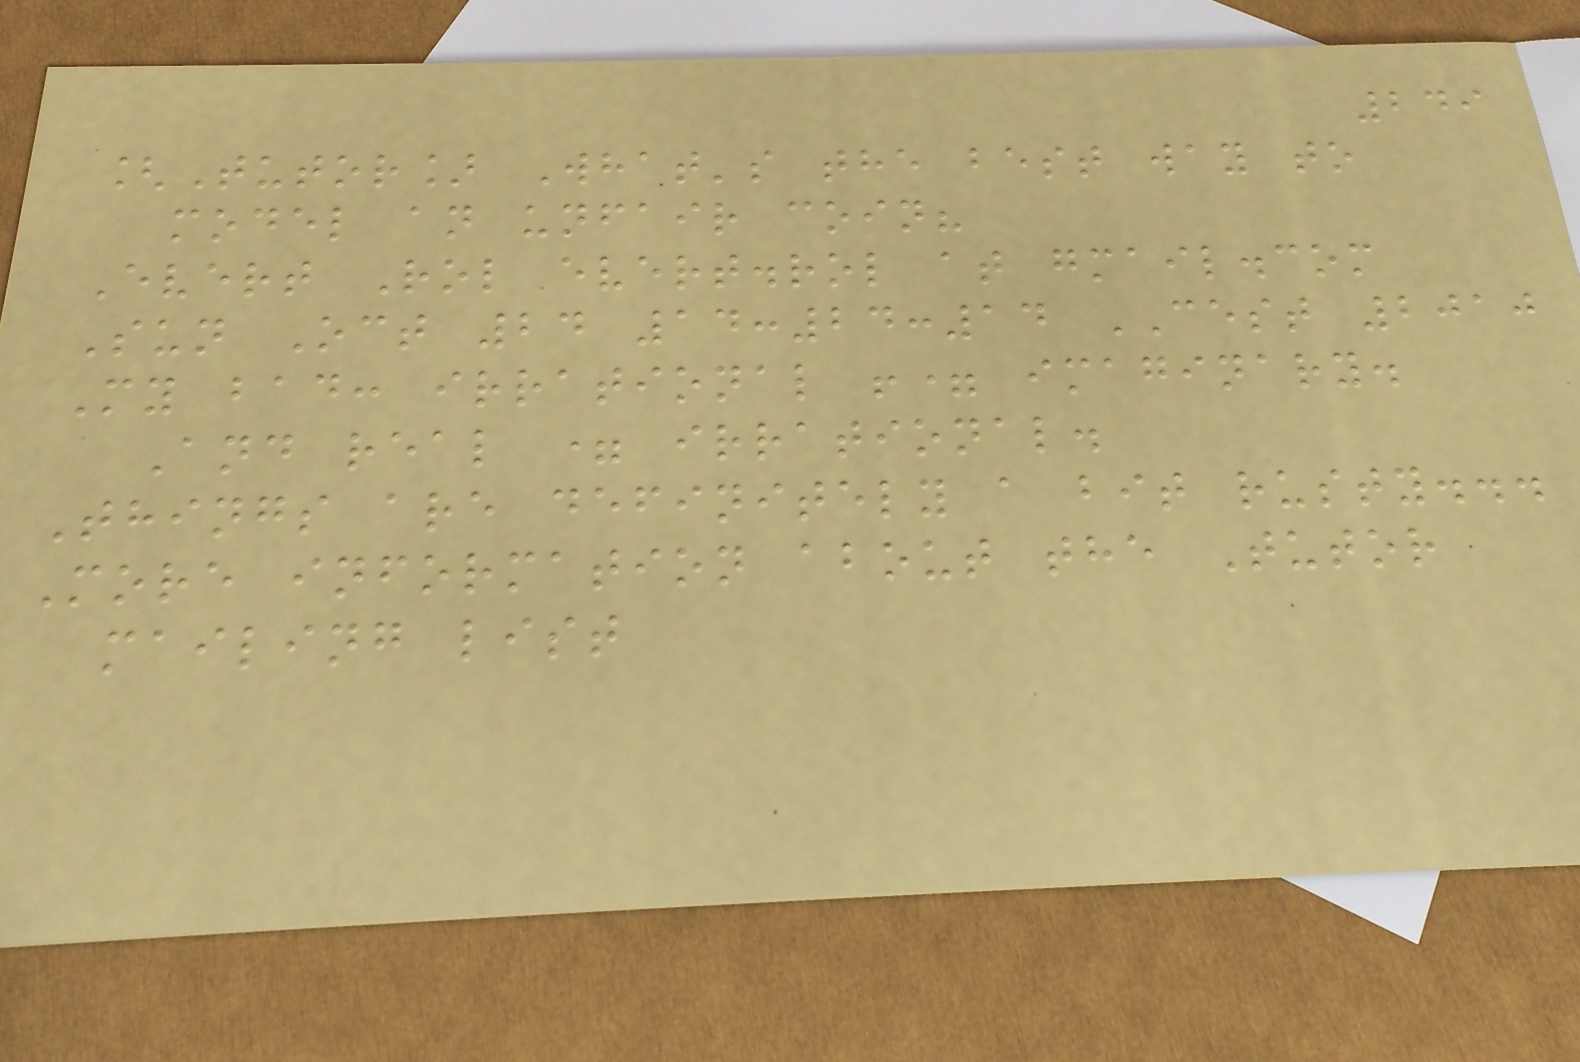249
[Tutor] What's the best way to
model an unfair coin?
Evert Rol evert.rol at gmail.com
Sun Oct 24 14:24:14 CEST 2010
My bad: irrational != imaginary.
And real = irrational.
Things are definitely a bit rusty...
More information about the Tutor
mailing list
